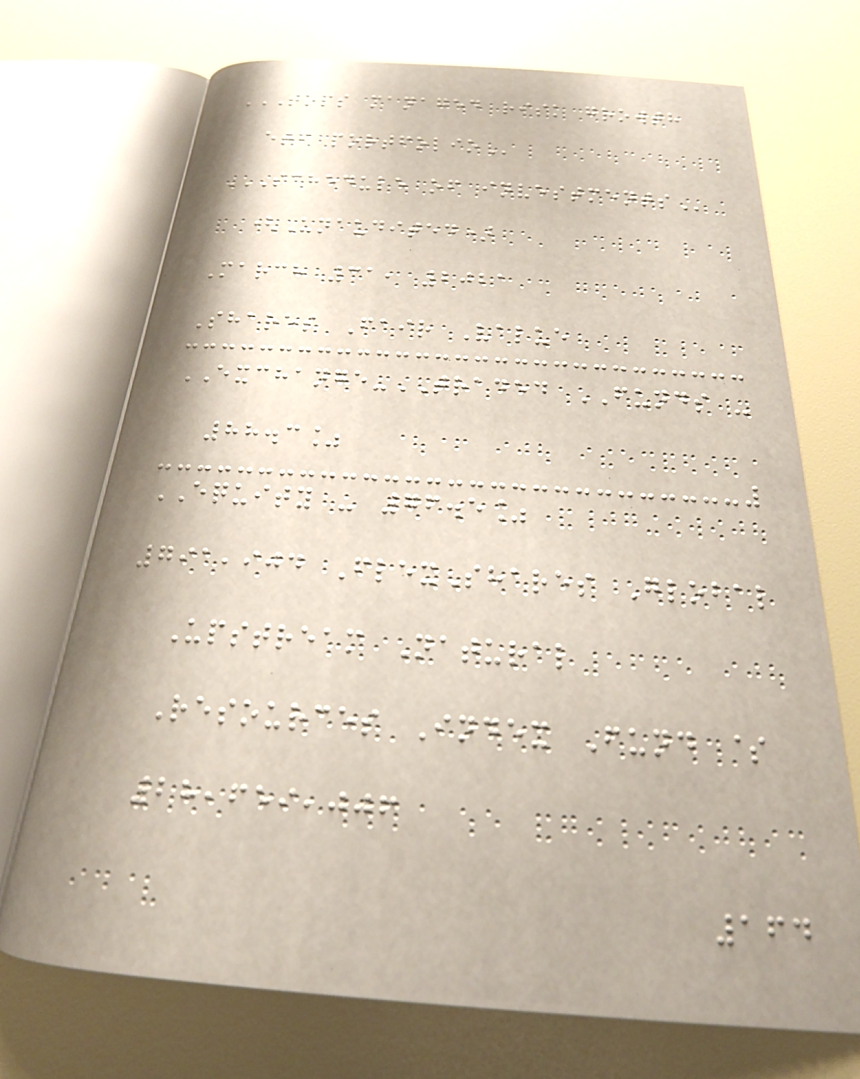TOPS MANAGED RISK GROWTH
ETF PORTFOLIO
SCHEDULE OF INVESTMENTS
(Unaudited)
March 31, 2021
Shares Fair Value
EXCHANGE-TRADED FUNDS -
88.3%
EQUITY - 76.5%
791,904 FlexShares Global
Upstream Natural
Resources Index Fund $
28,659,006
164
